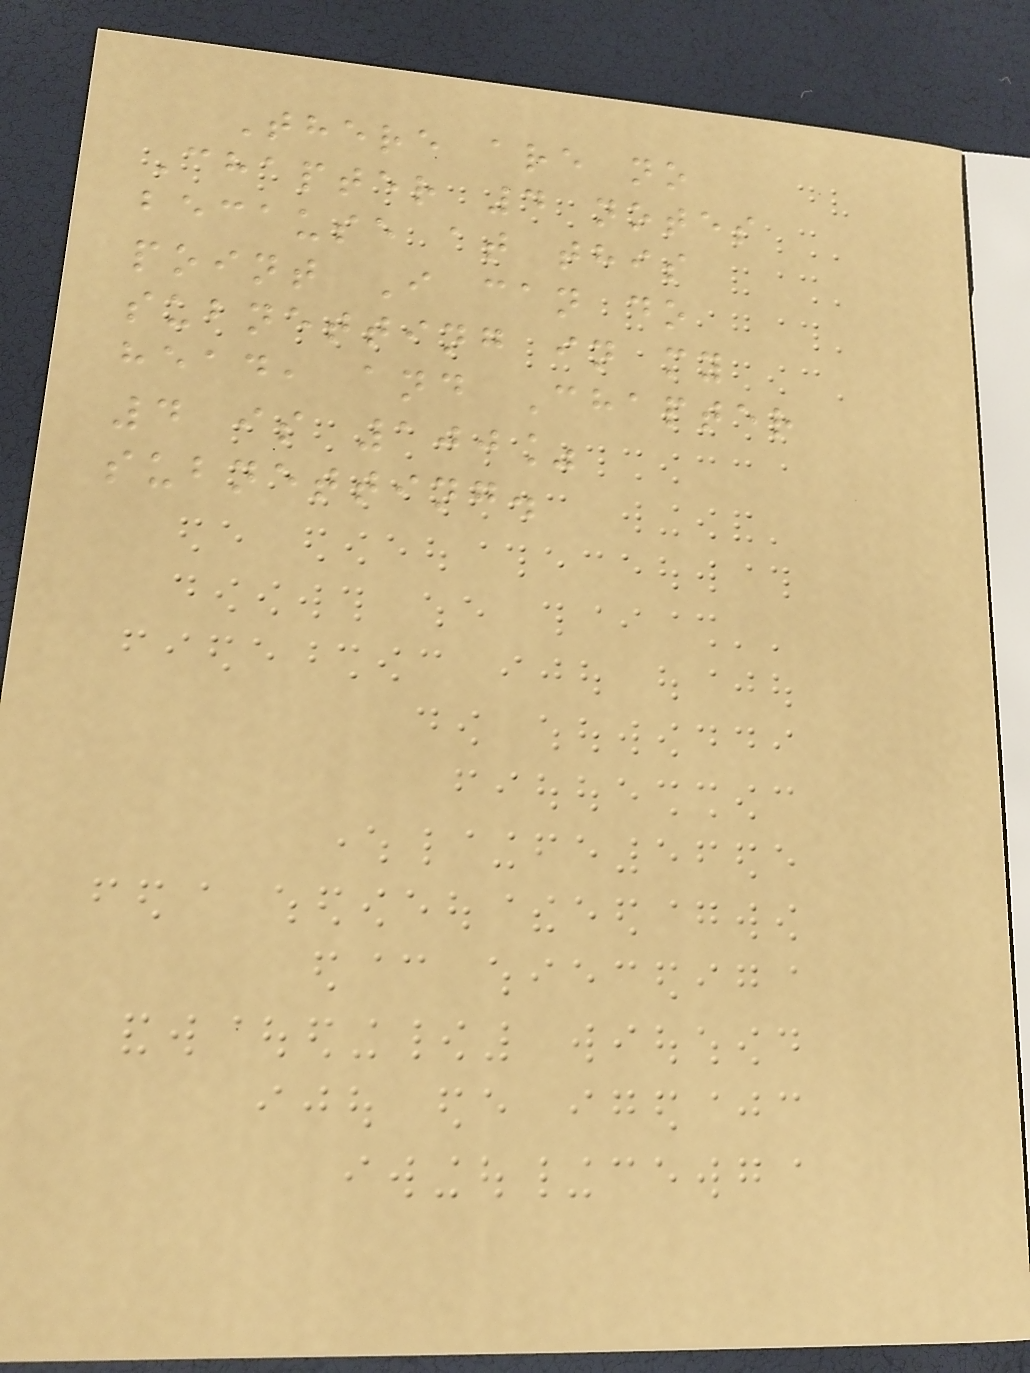There are no
Chapter 4 notes
because at this
point I can do
subnetting in my
head, and Chapter
4 is 100%
subnetting.
